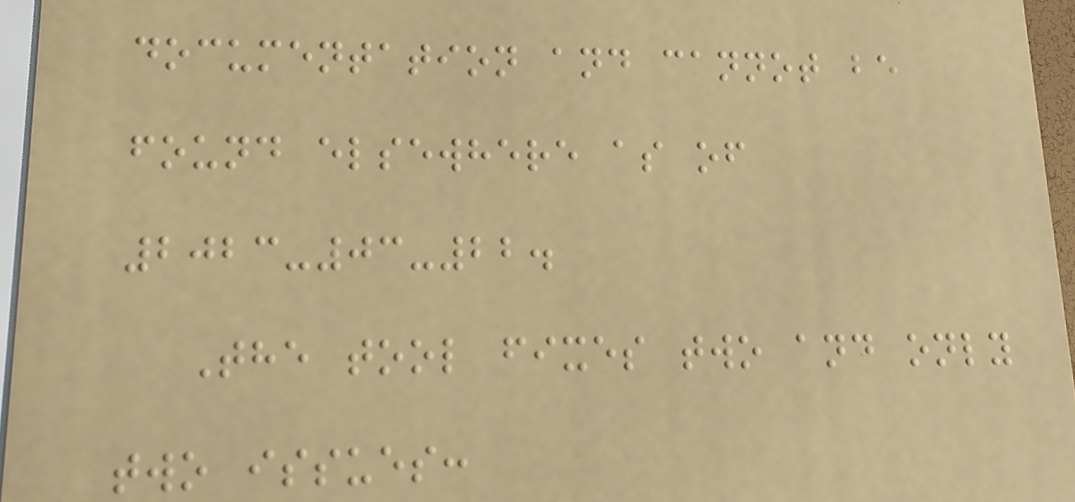documentation and cannot be
found elsewhere as of
2023-03-22.
The tool fixes two and only
two issues:
